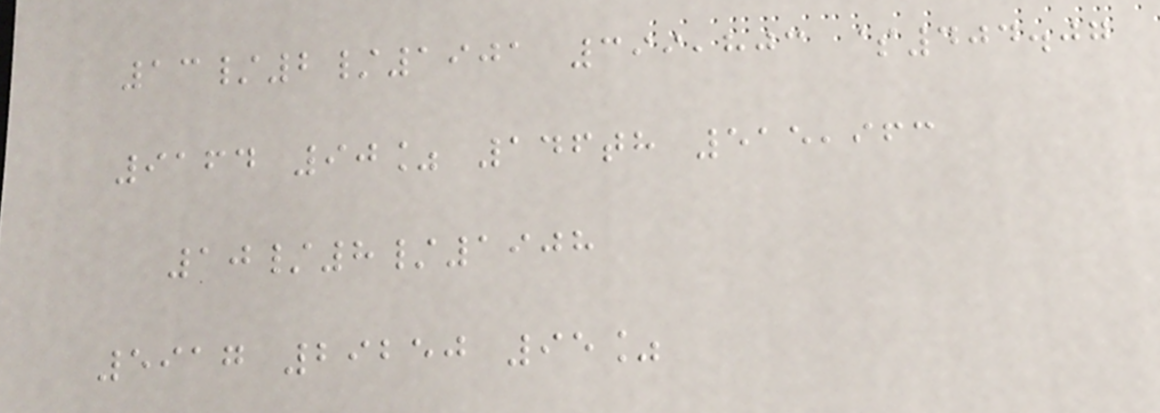13/2/1901 399,803 $404.07
9164 90% 146th 515,963
10/8/1908
5917 29250 95%
